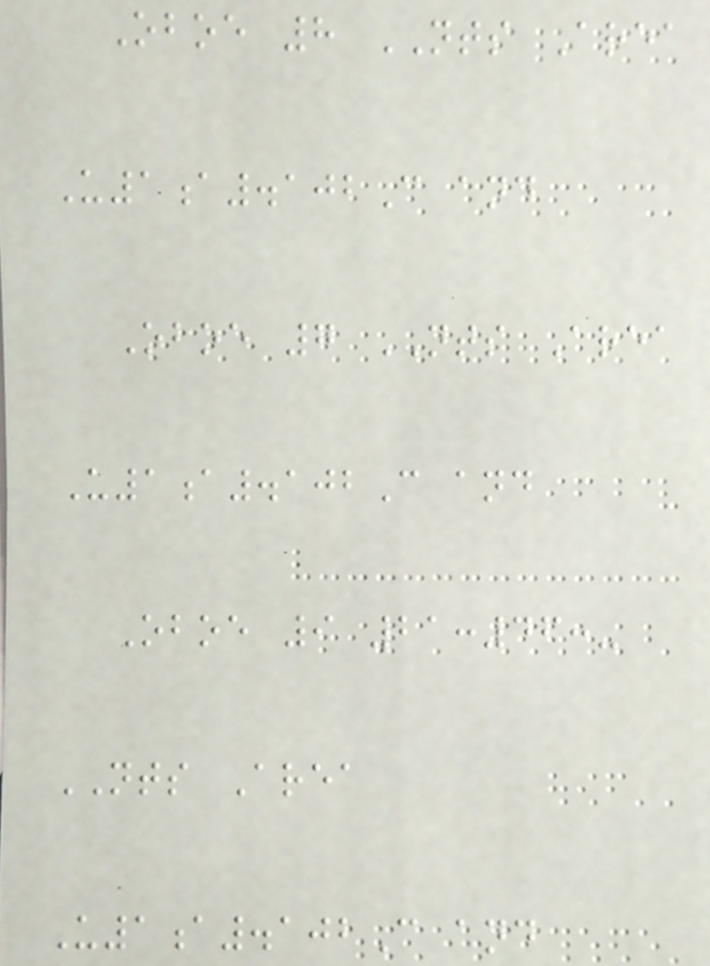Oboe 8 NTS Area
U1a.102C and
Oboe 7 NTS Area
U1a.102C and
Oboe 9 21:46:-
NTS Area
U1a.102C and
